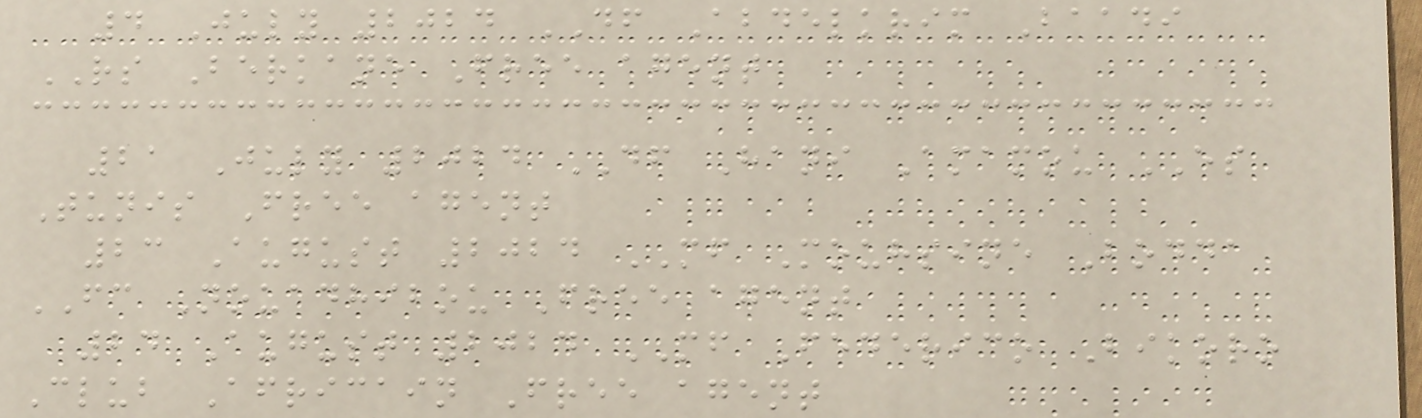4 July 2024 DF Abdelkrim Baadi
RS Berkane Free agent
21 July 2024 DF Hani Amamou ES
Tunis Free agent
23 August 2024 MF Mouhsine Bodda
FC Nouadhibou Free agent
24 August 2024 MF Federico Bikoro
Club Africain Free agent
